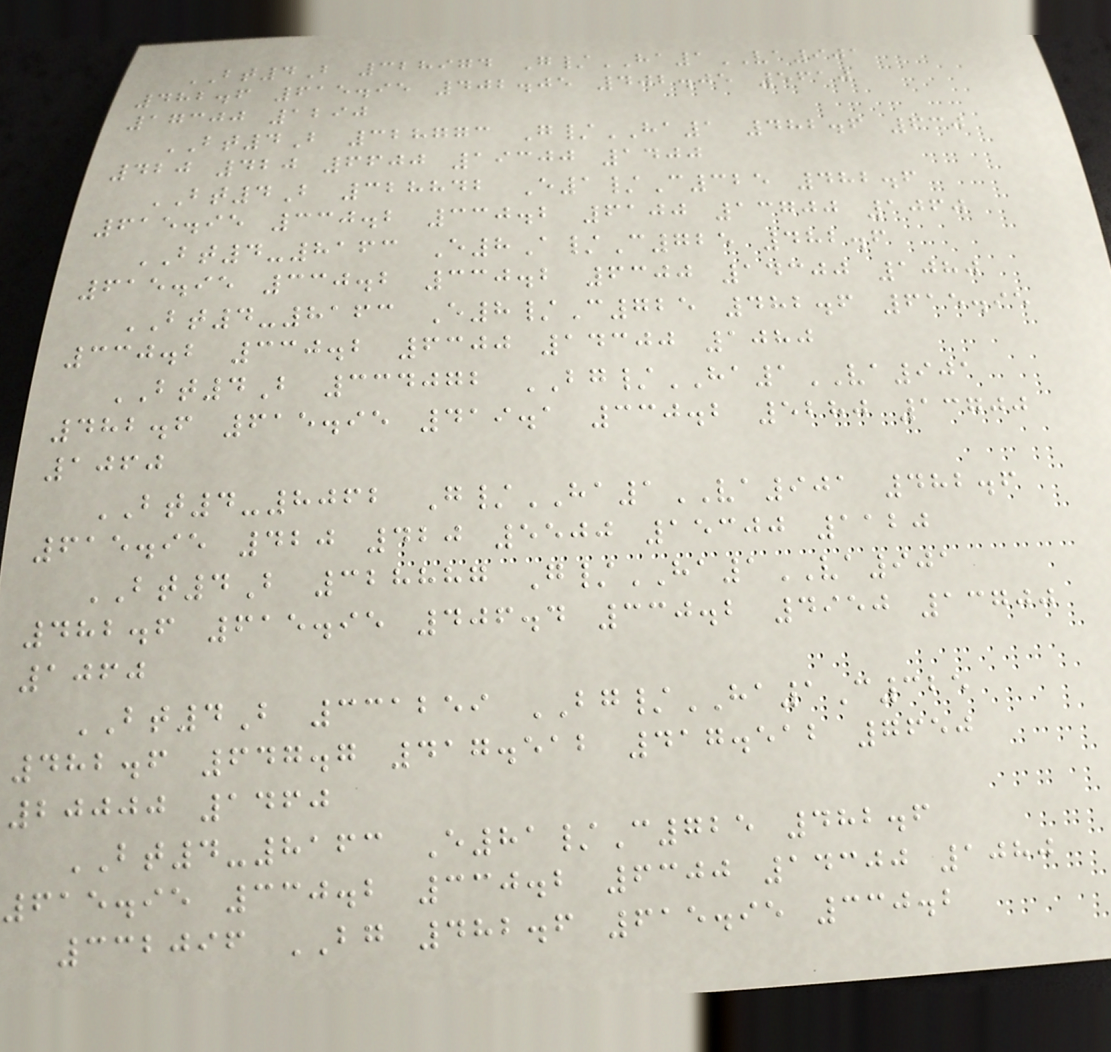BT4B 328974 G/HA1VA901
482.6 615.95 402.05 402.05 5610
17300 1290
BT4B 328773 G/HA1 482.6 630
420 420 6600 19300 1400
BT4B 328842 E1/C325 482.6
615.95 330.2 330.2 6100 13700 1060
BT4-8163 E8A/C725 482.6
615.95 330.2 330.2 6300 14300 1080
BT4-8163 E8/C725 482.6 615.95
330.2 330.2 6300 14300 1080
BT4B 334072 BG/HA1VA901
482.6 615.95 419.1 330.2 5280 13700
1060
BT4-8062 G/HA1VA901 482.6
615.95 420 420 5500 15300 1120
BT4B 328887 G/HA1VA901
482.6 615.95 406.4 330.2 4950 13700
1060
BT4B 331259 BG/HA1C325
482.6 647.7 417.512 417.512 7650
20000 1460
BT4-8163 E81/C725 482.6
615.95 330.2 330.2 6300 14300 1080
332096 BG 482.6 615.95 330.2
